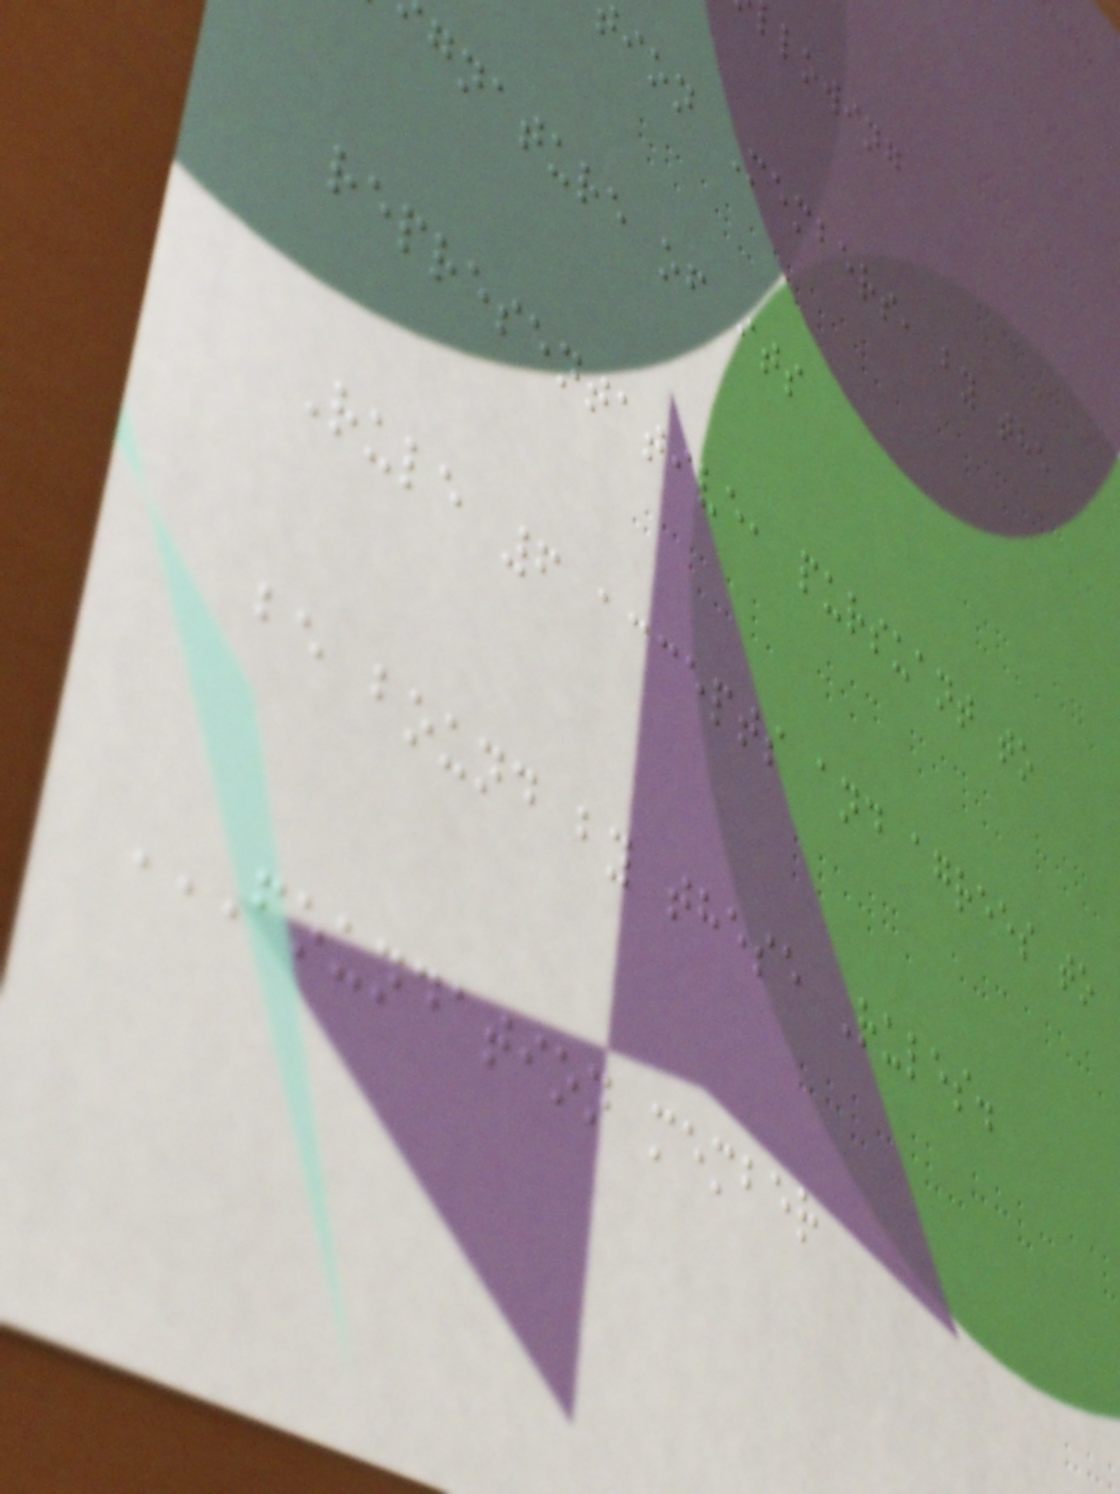lowing
ion Members, by the
gnature of its
representative, pursuant to
Rule 6 accepts and agrees to
be bound by these Rules.
FOUNDATION MEMBER
